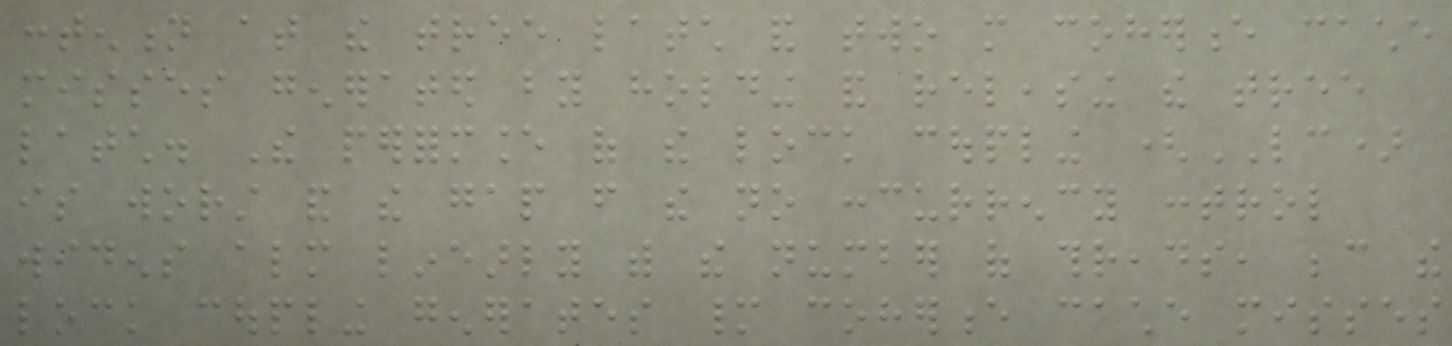contention at the tree latch and two more coherence cache
misses generated by holding and releasing the tree
latch. The performance of the lock coupling (LC)
is worst and the gap from the no concurrency control
widens almost linearly with the number of threads, because the
lock coupling generates many coherence cache misses
